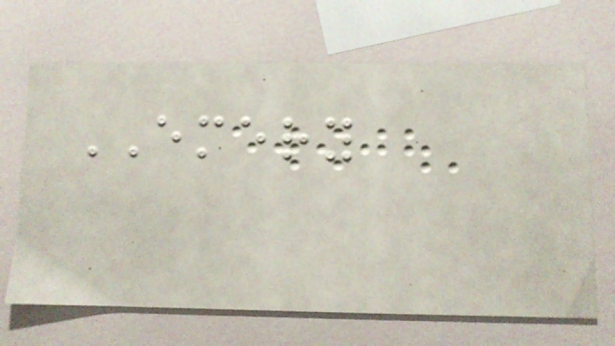EMERY
